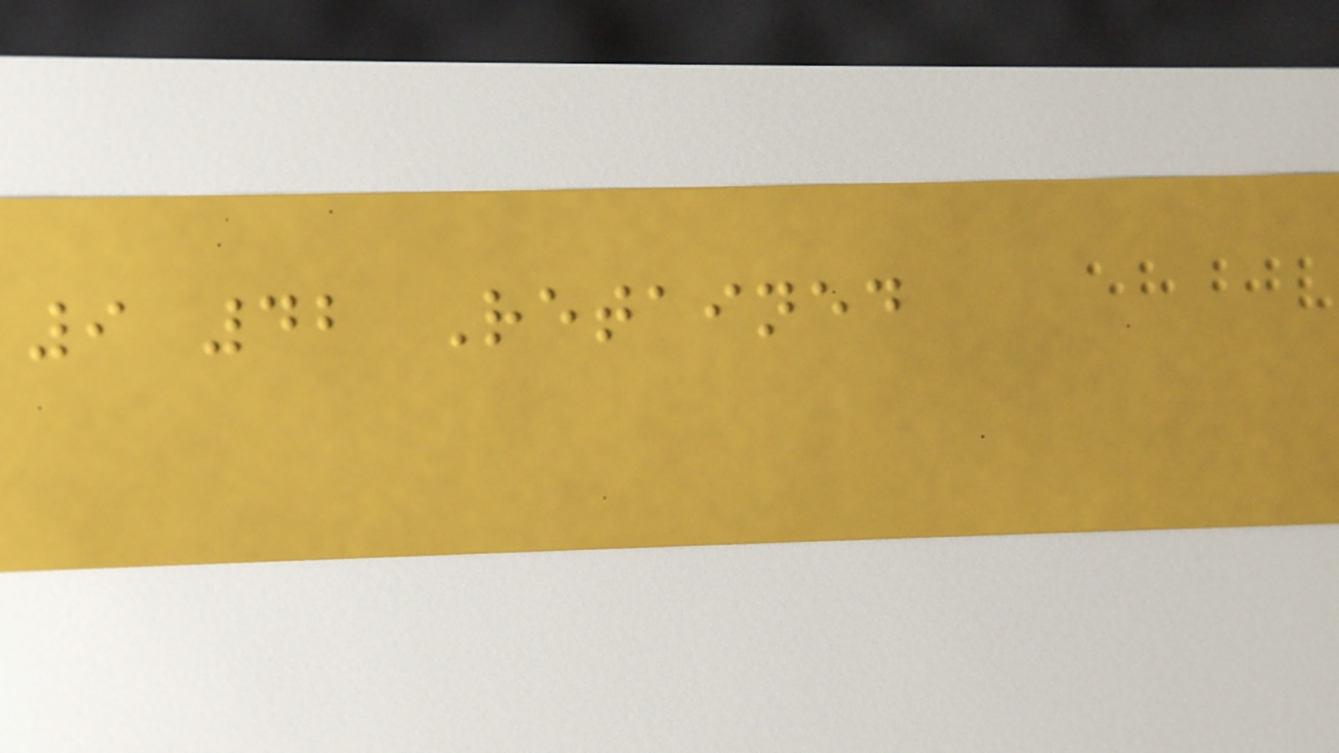9 42 Retained
